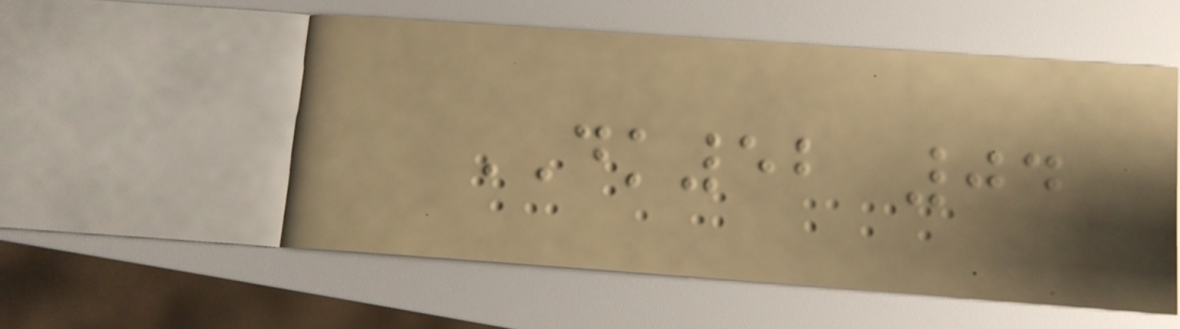DK52 04
